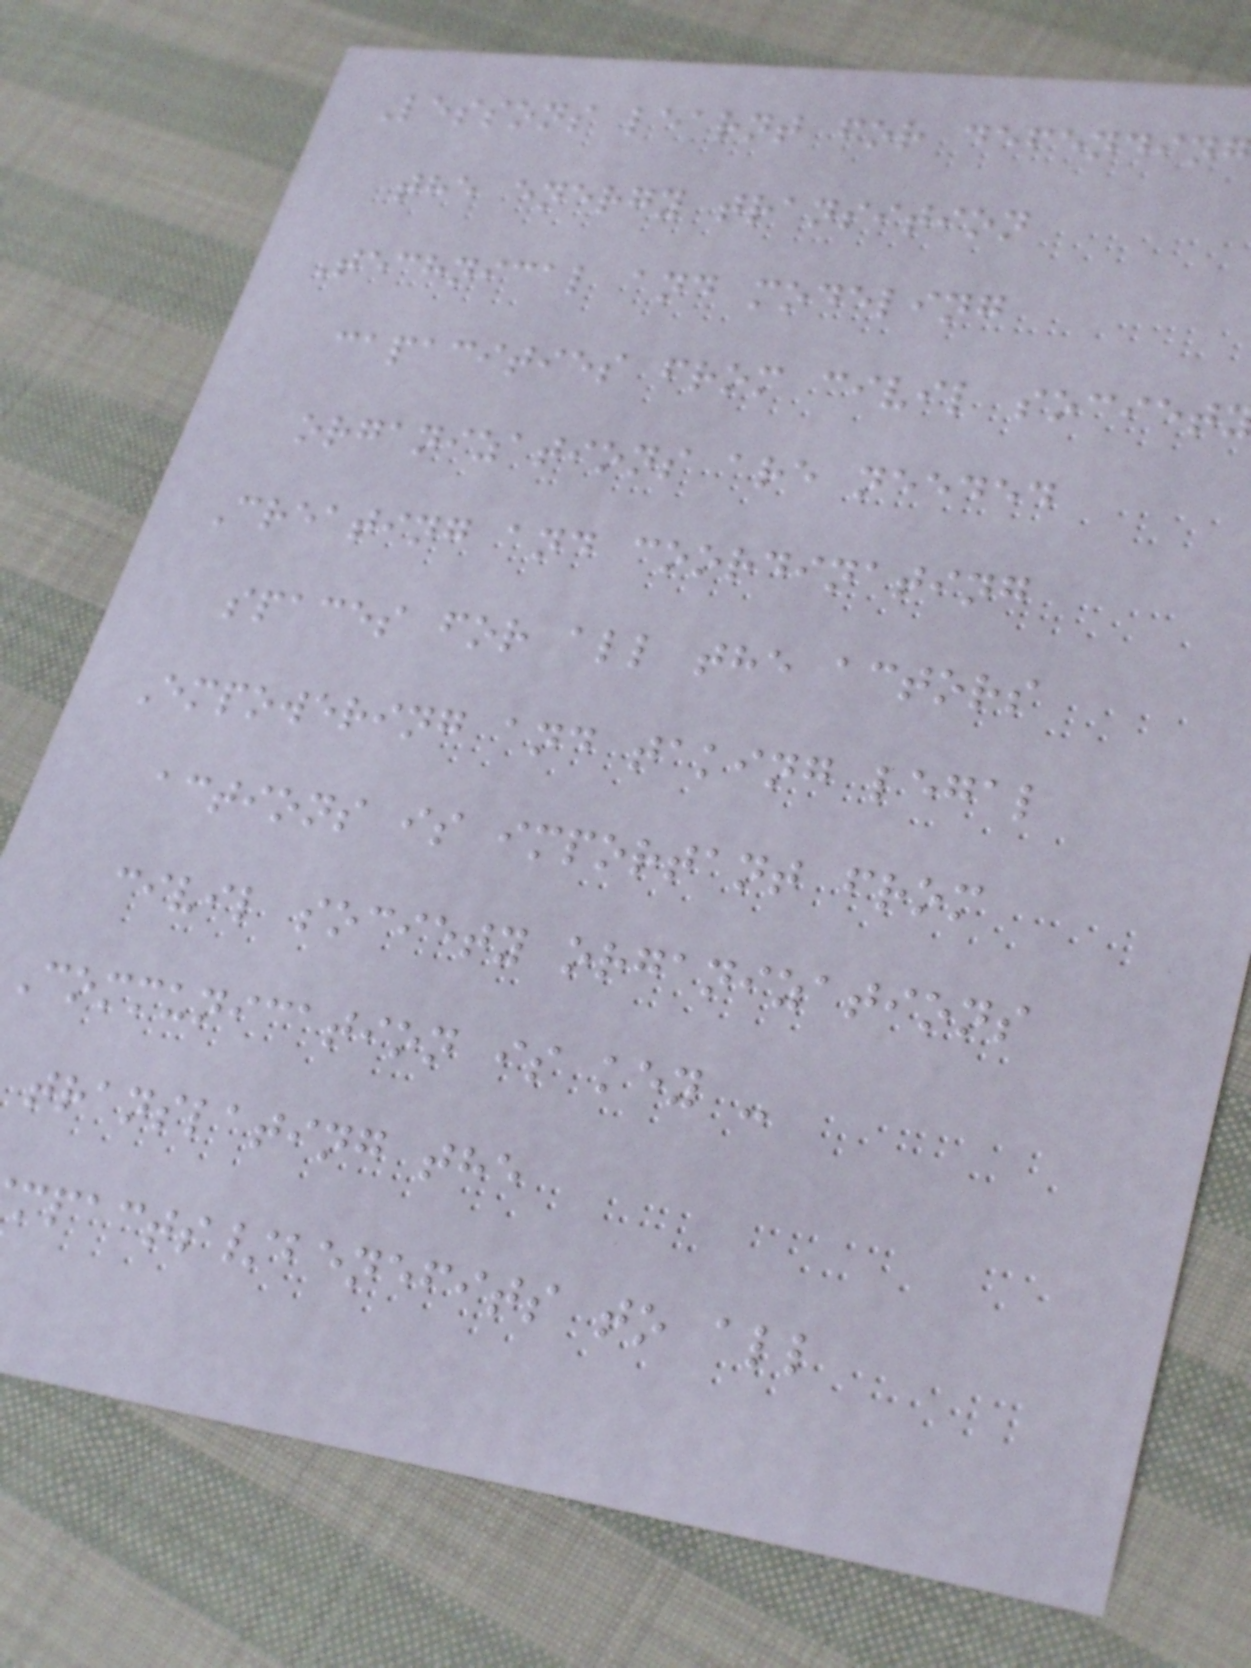Lessons learnt for defendin
the energy transition
Technical and modeling
capacities from civil societ
organizations are needed
Creating and coordinating
spaces for all the actors
Empowering and taking legal
actions is important from
civil society organizations
Communication is key -
translating the
mpacts/benefits to all
